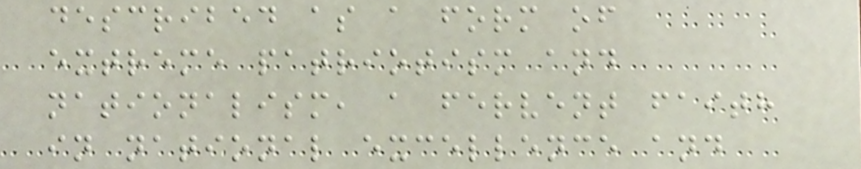described as a form of
extreme patriotism and
nationalism, a fervent faith
in national excellence and
